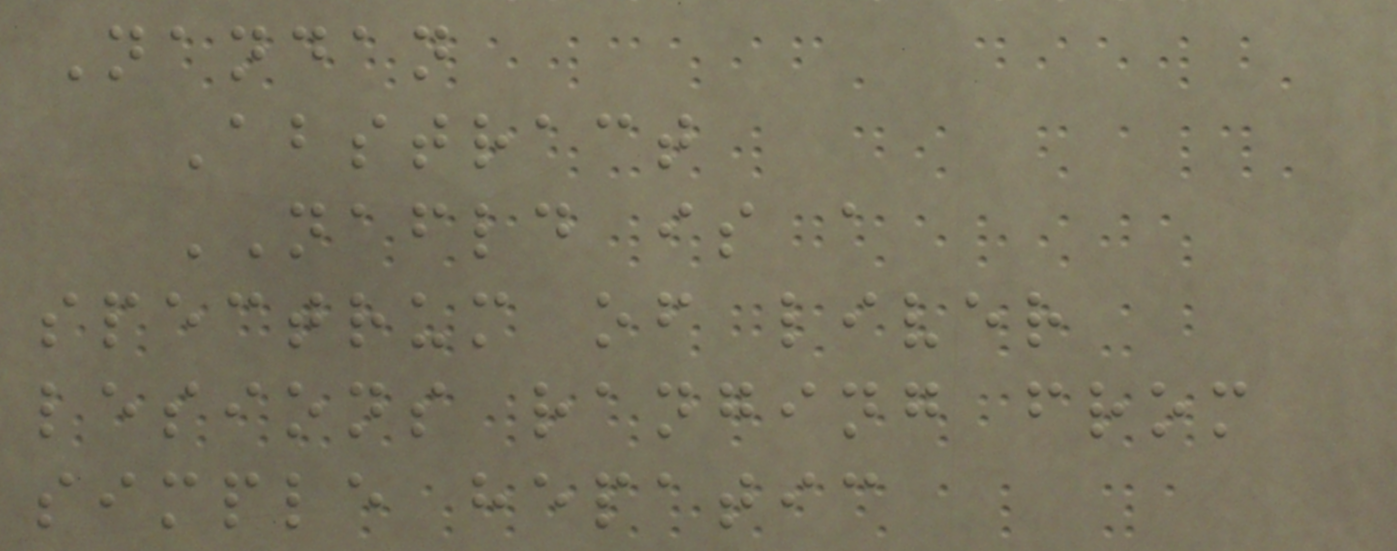Nandan
Abstract
NAFLD is a
spectrum of liver
lesions ranging from
simple hepatic
